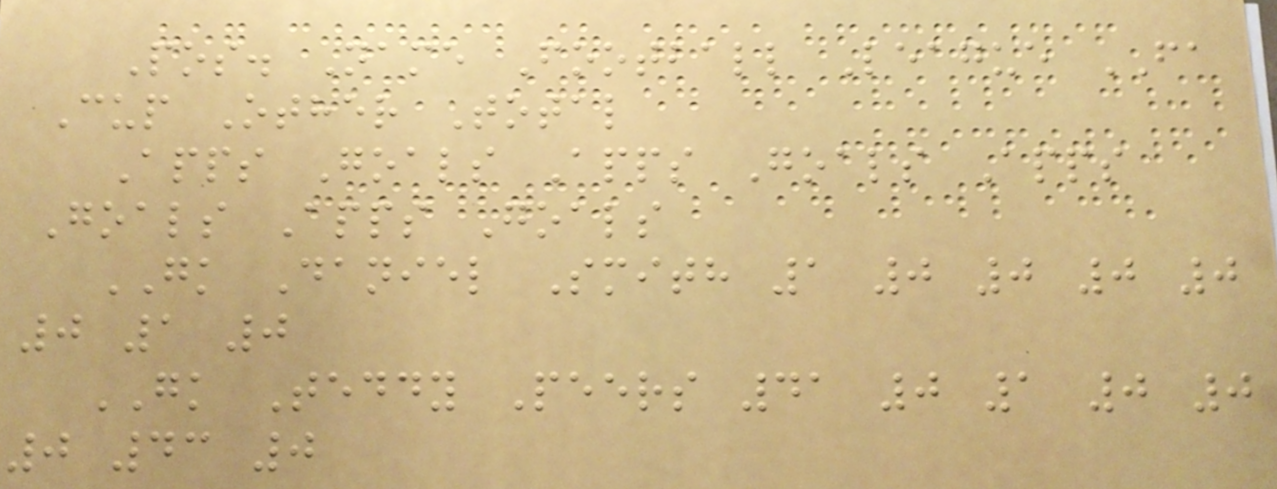Pos. Name Football League FA
Cup Other Total
Apps Goals Apps Goals Apps
Goals Apps Goals
GK Daniel Smith 1 0 0 0 0
0 1 0
GK Teddy Peers 41 0 1 0 0
0 43 0
